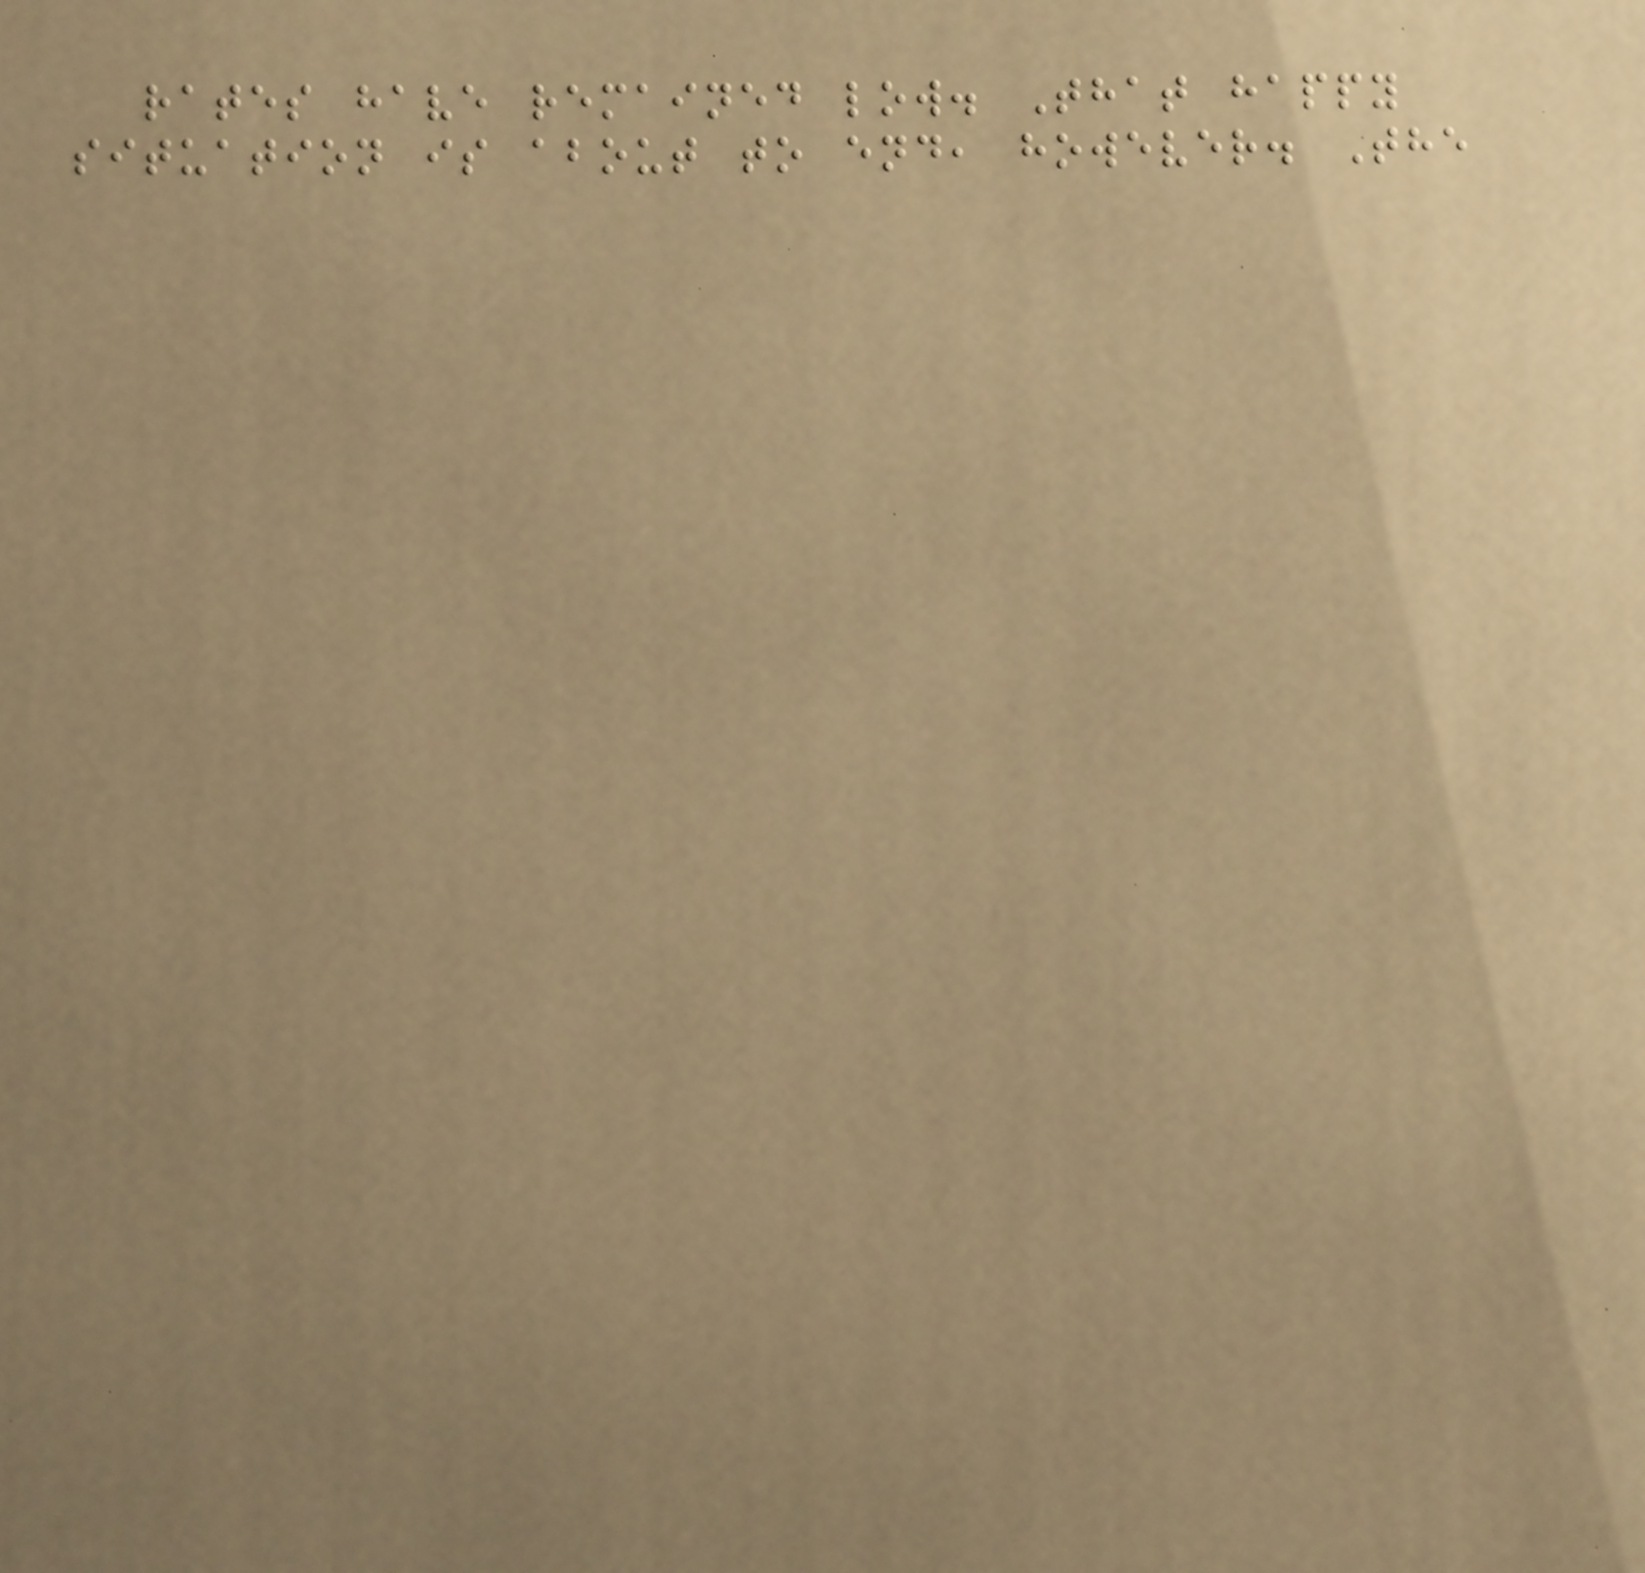rates have remained low. That happy
situation is about to end, however. The
